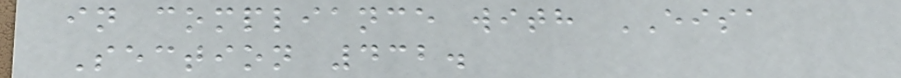in compliance with EISA
Section 432.
